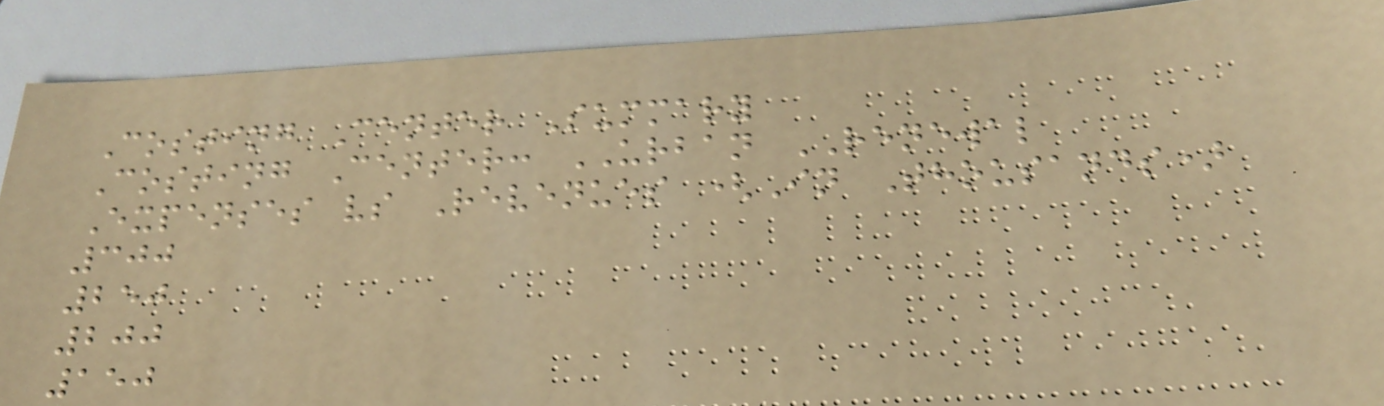Costing Center Summary
Costing Center: URBAN RENEWAL
Expenses vs Revenues (In Thousands)
300
250
200
150
